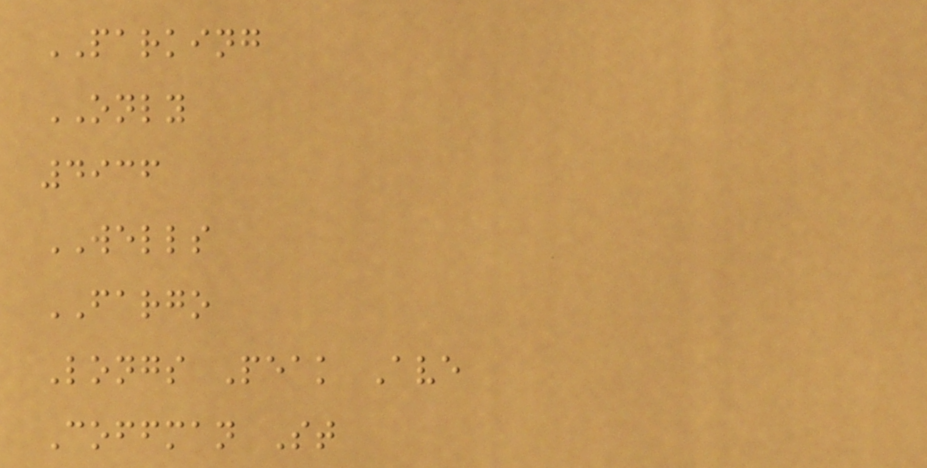PARKING
ONLY
4936
WELLS
FARGO
Longs Peak Ave
Coffman St
